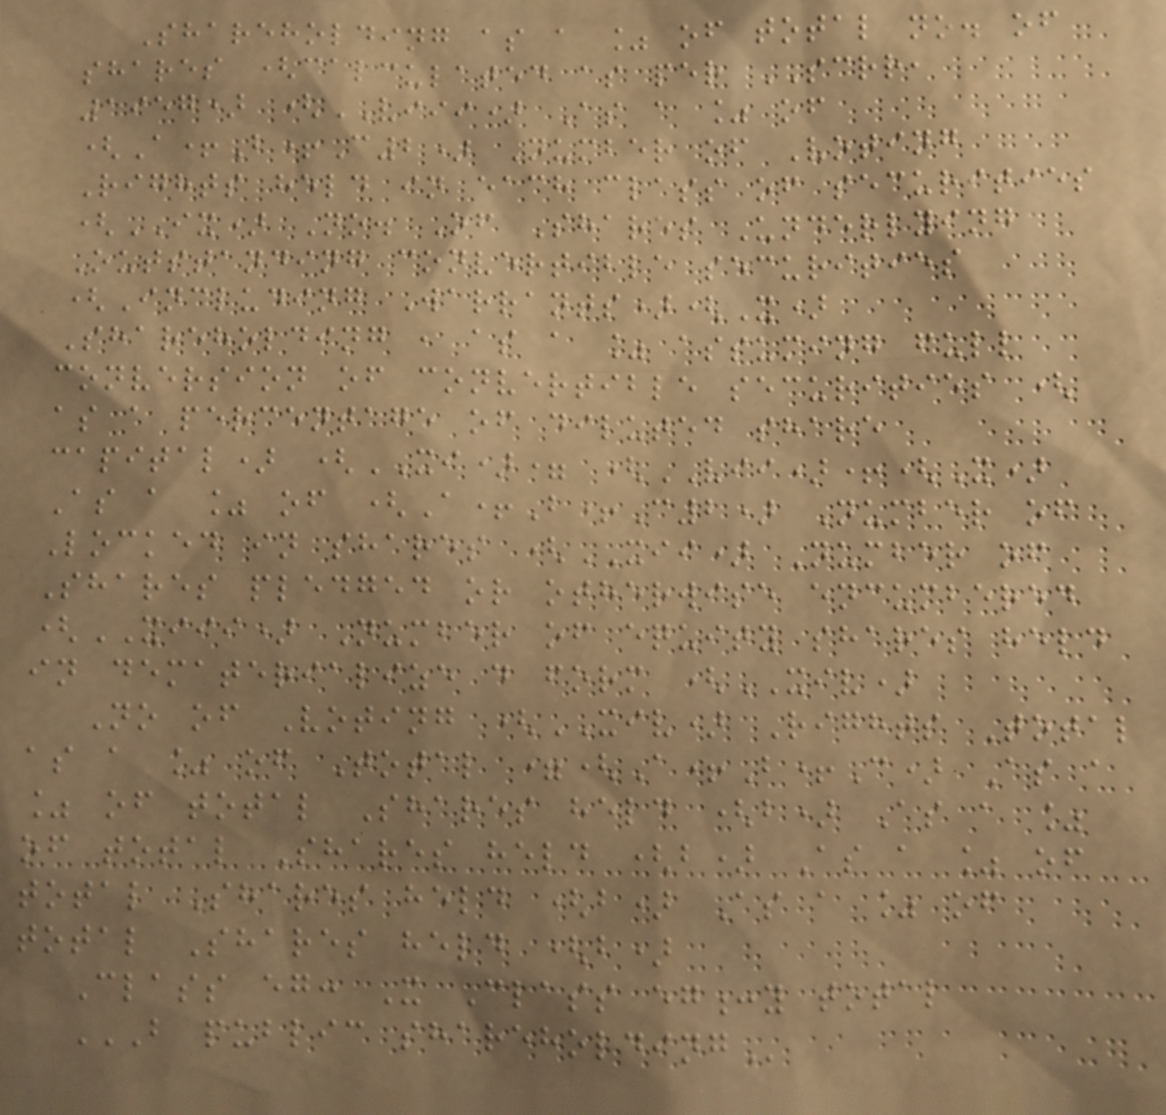Shareholding as a % of total no. of
shares (calculated as per SCRR,
1957) (VIII) As a % of
(A+B+C2) Number of Voting
Rights held in each class of securities
(IX) No. Of Shares Underlying
Outstanding convertible securities
(Including Warrants)(X)
Shareholding , as a % assuming full
conversion of convertible securities (
as a percentage of diluted share
capital) (XI)= (VII)+(X)
As a % of (A+B+C2) Number of
Locked in shares (XII) Number of
Shares pledged or otherwise encumbered
(XIII) Number of equity shares held
in dematerialize d form (XIV)
No of Voting (XIV) Rights Total
as a % of Total =(A+B+C) As a
% of total Shares held (b) As a %
of total Shares held (b) As a % of
total Shares held (b) As a % of
total Shares held (b)
Class eg: X Class eg:y total
B PUBLIC SHAREHOLDING
